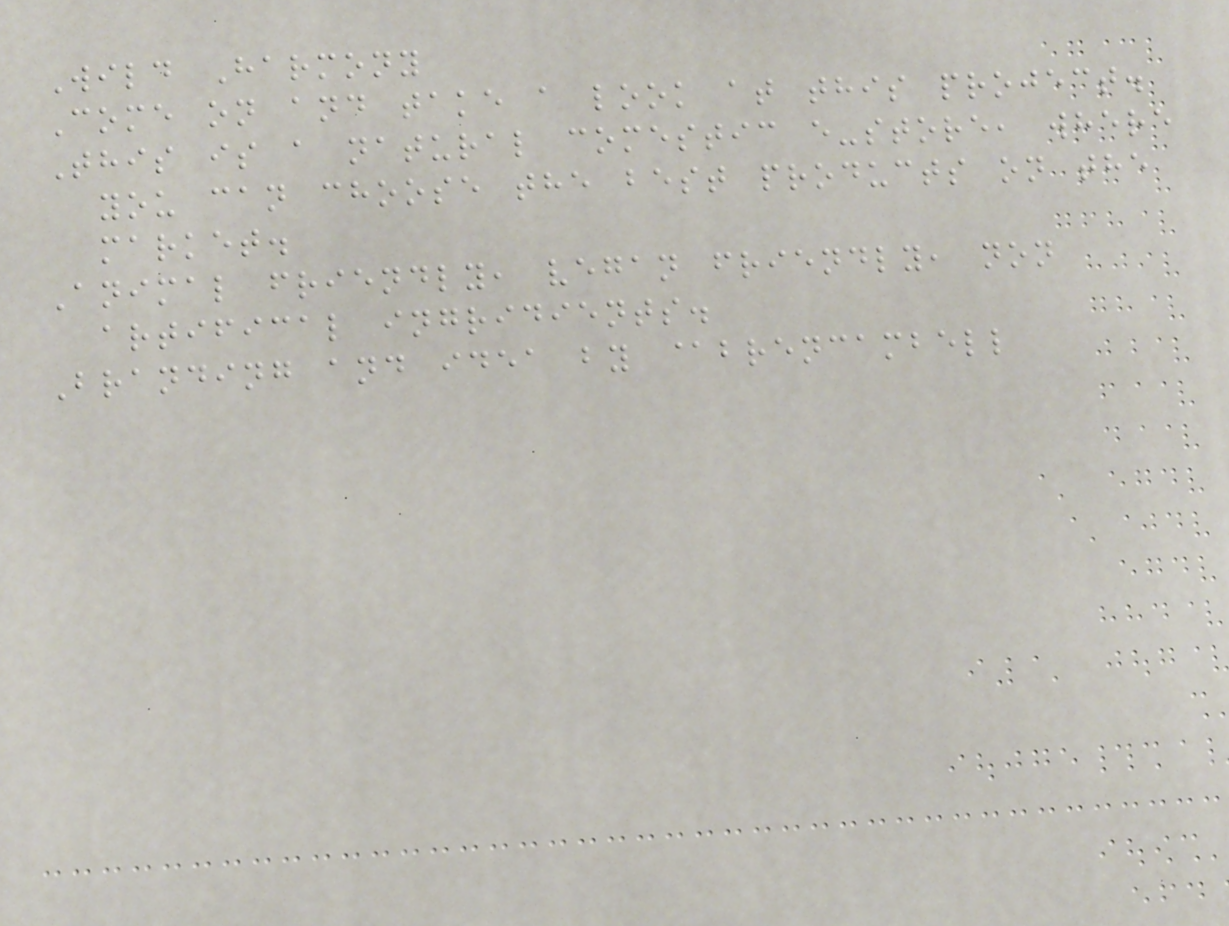Wild Harmony
Come on and take a look at this project.
This is a natural comestic e-store, where
you can choose the best products on the
market.
Animal friendly, vegan friendly, non
artifical ingridients.
Branding and idea by @brencambell
